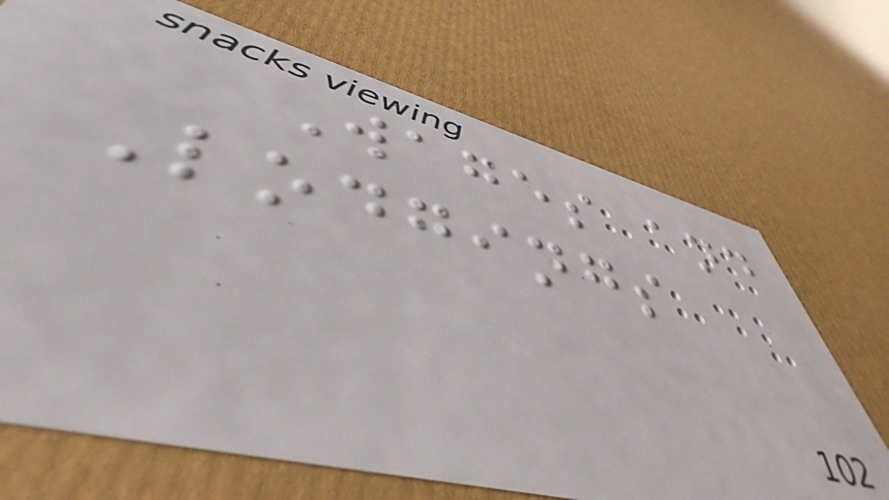Wages and
Lodgings
